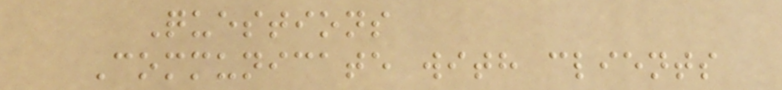Questions
Communicate with clients
